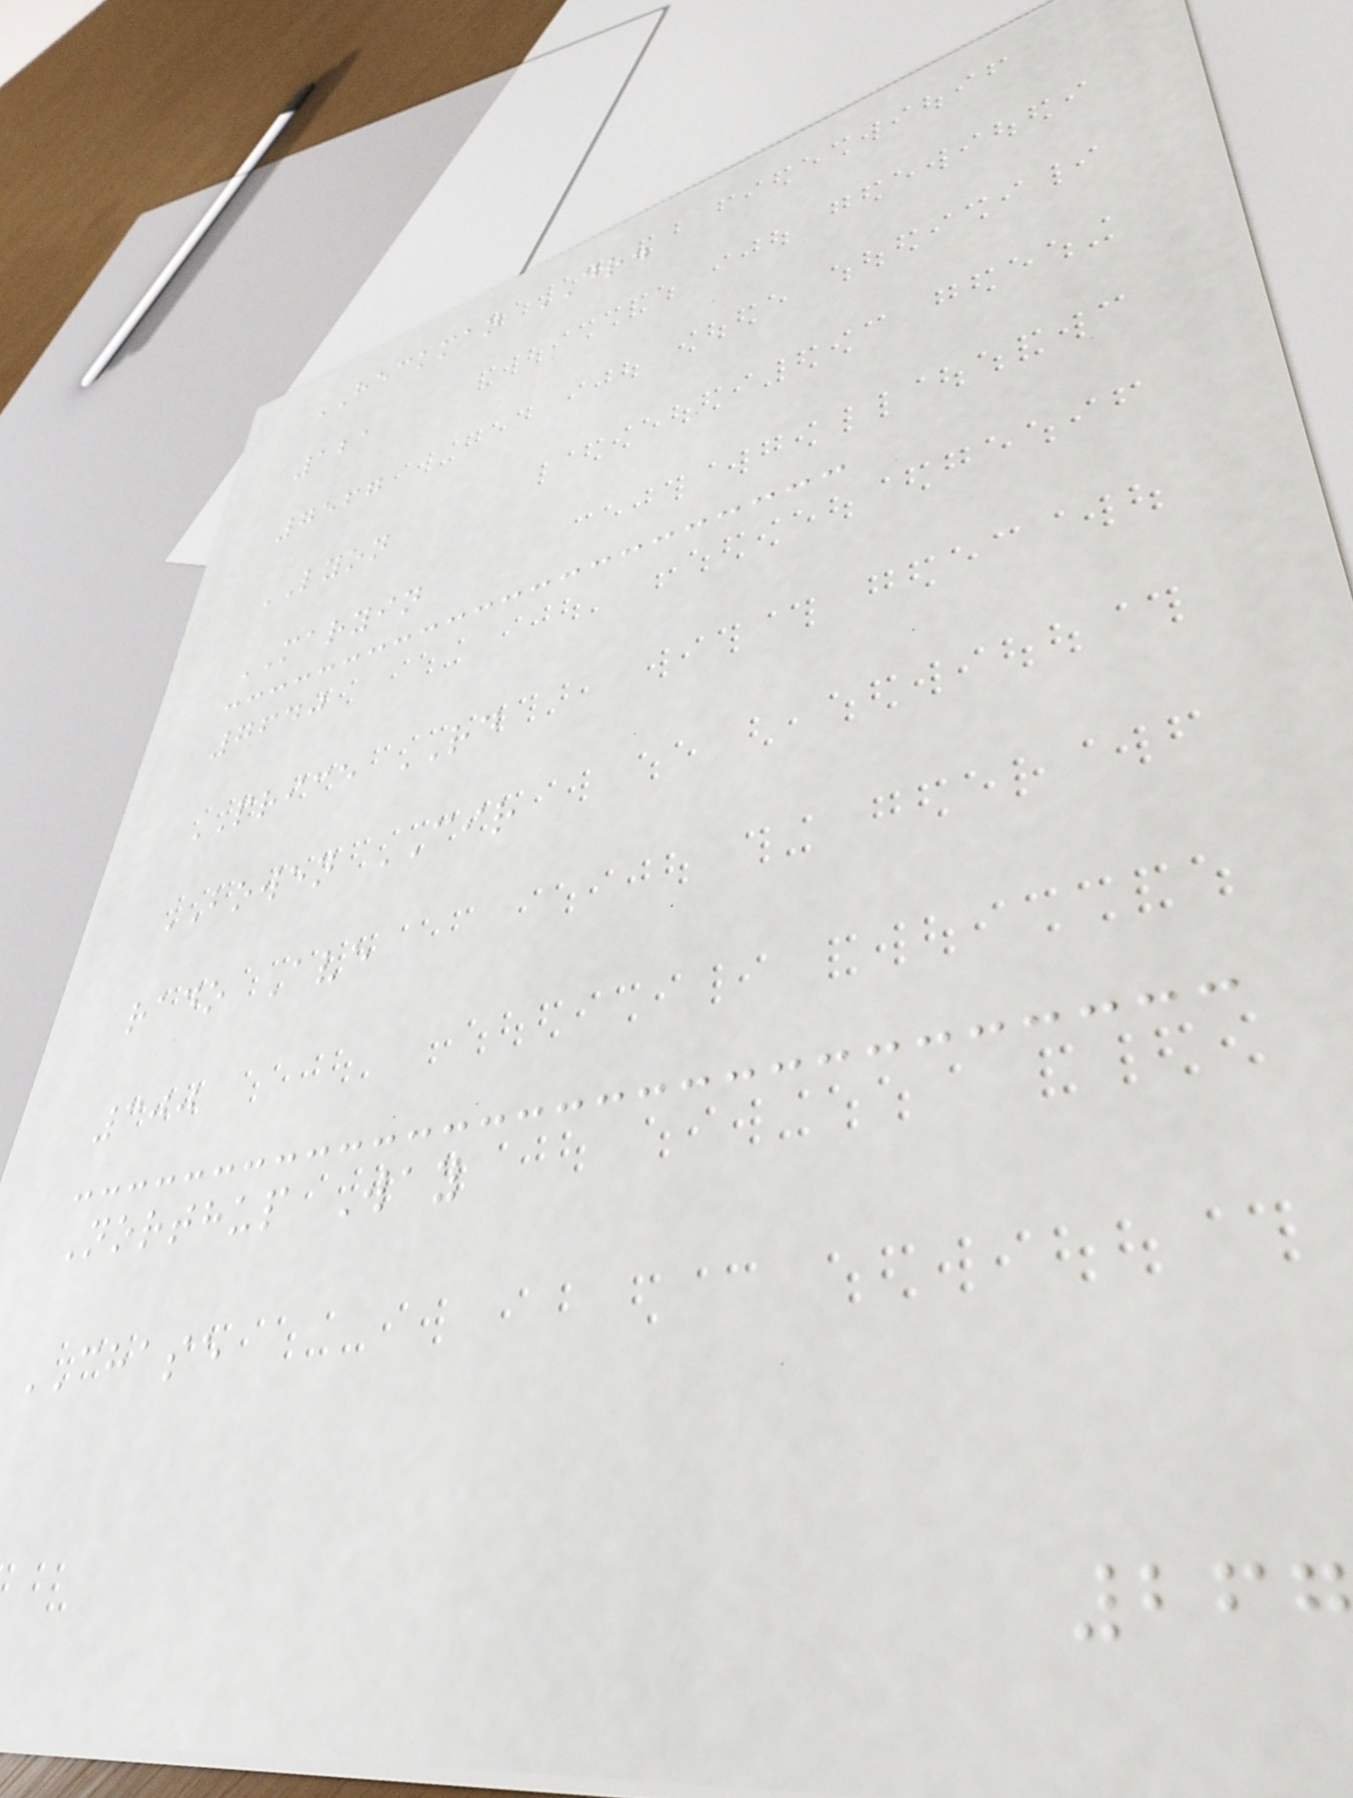HECKMAN DR.
121
7567
LYON
MARYIN
7640
PRICE RD
BOWEN CIR
rado Ave
300
Northup Way
CHASE
267
